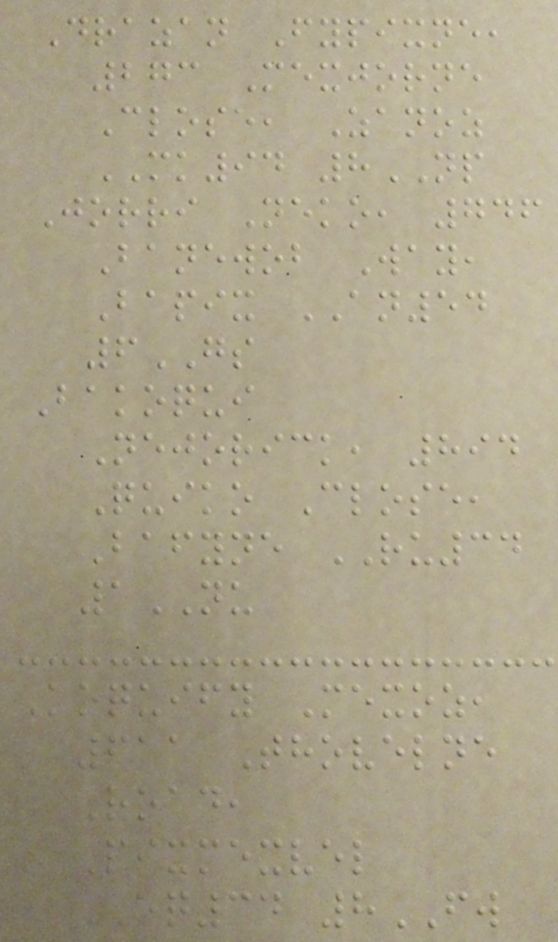Drazan Fypixne,
273 Mexjorne
Close, Zanoz
MK94 8NP
Jorri Neko, 746
Banewob Way,
Bapix AN54
6GS
Bakoqui
Nejorick, 894
Quiko Close,
Bafyne RU34
1NU
Koquify Mexoz,
611 Thovelne
Road,
Pixmexvel
EQ34 8FW
